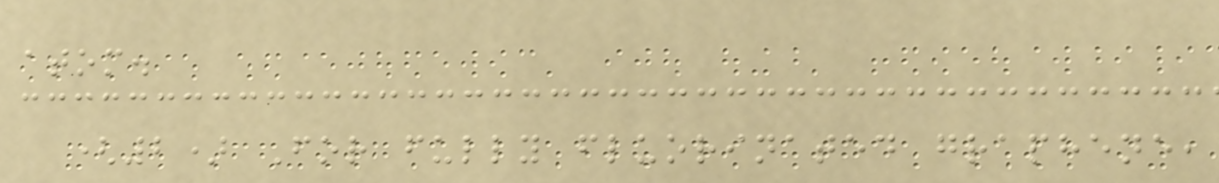atom.
(2) For fully fluorinated graphene,
